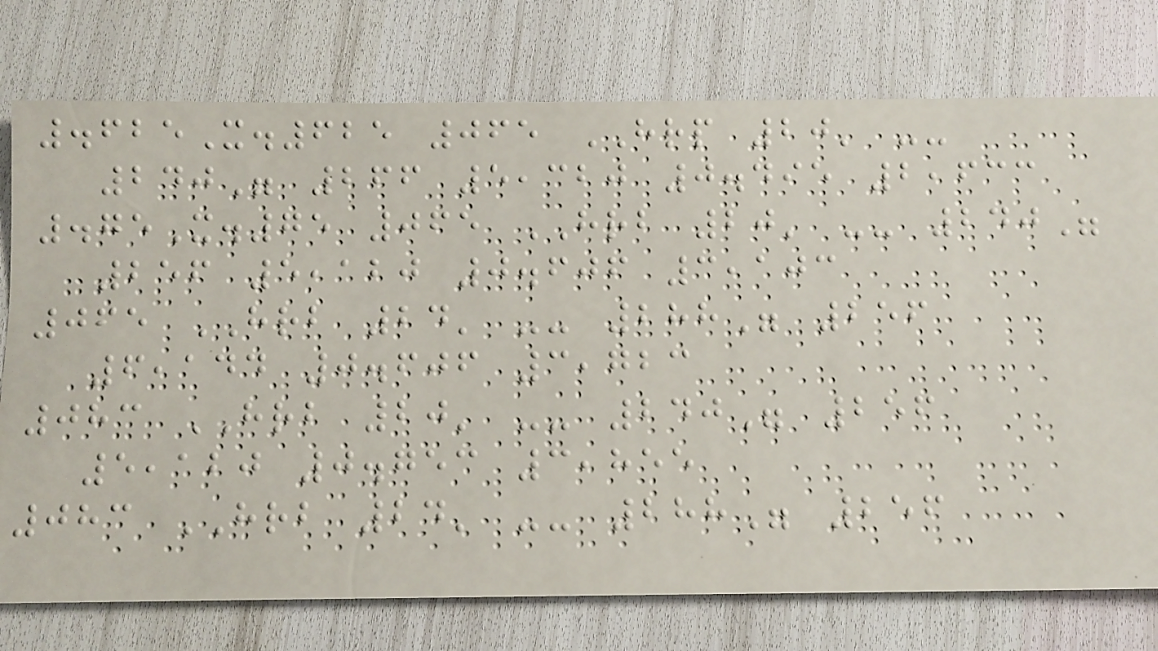.625X.625 065 HRP 20' --
240" 266 5,320 0.495 2,633
.75X.75 065 HRB 20' -- 240"
256 5,120 0.606 3,103
065 HRB 24' -- 288" 256
6,144 0.606 3,723
083 HRB 20' -- 240" 256
5,120 0.753 3,855
083 HRB 24' -- 288" 256
